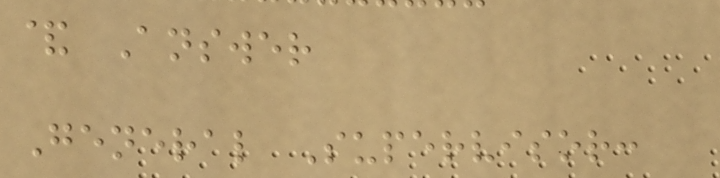& Answer
General Supervisor:
